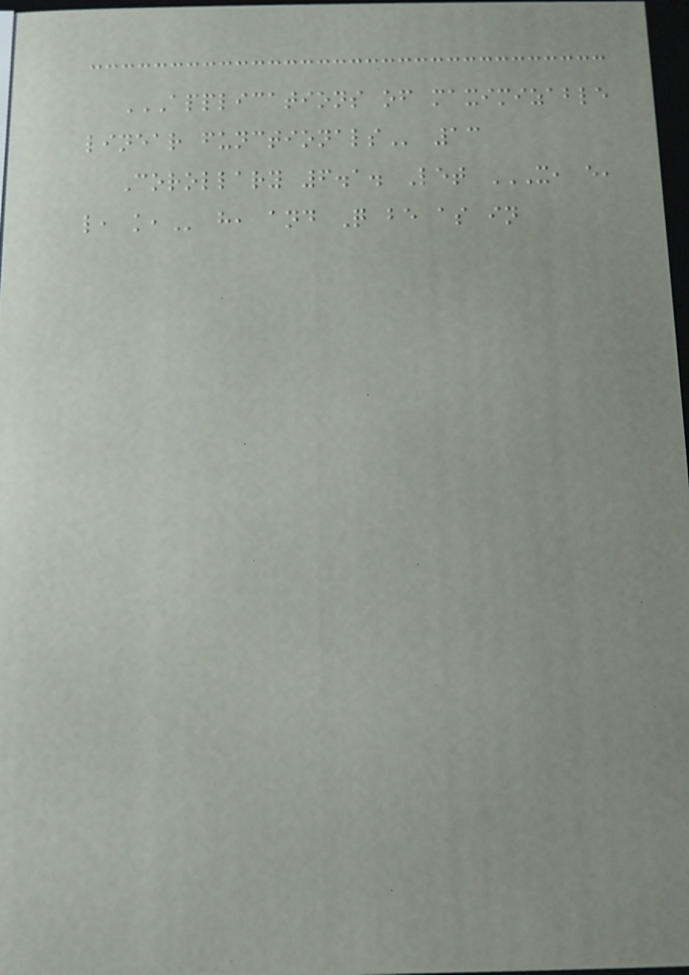APPLICATIONS OF MAXIMIZABLE
LINEAR FUNCTIONALS 13
Corollary 6.1. Let X, E,
L, K, h, and Q be as in
